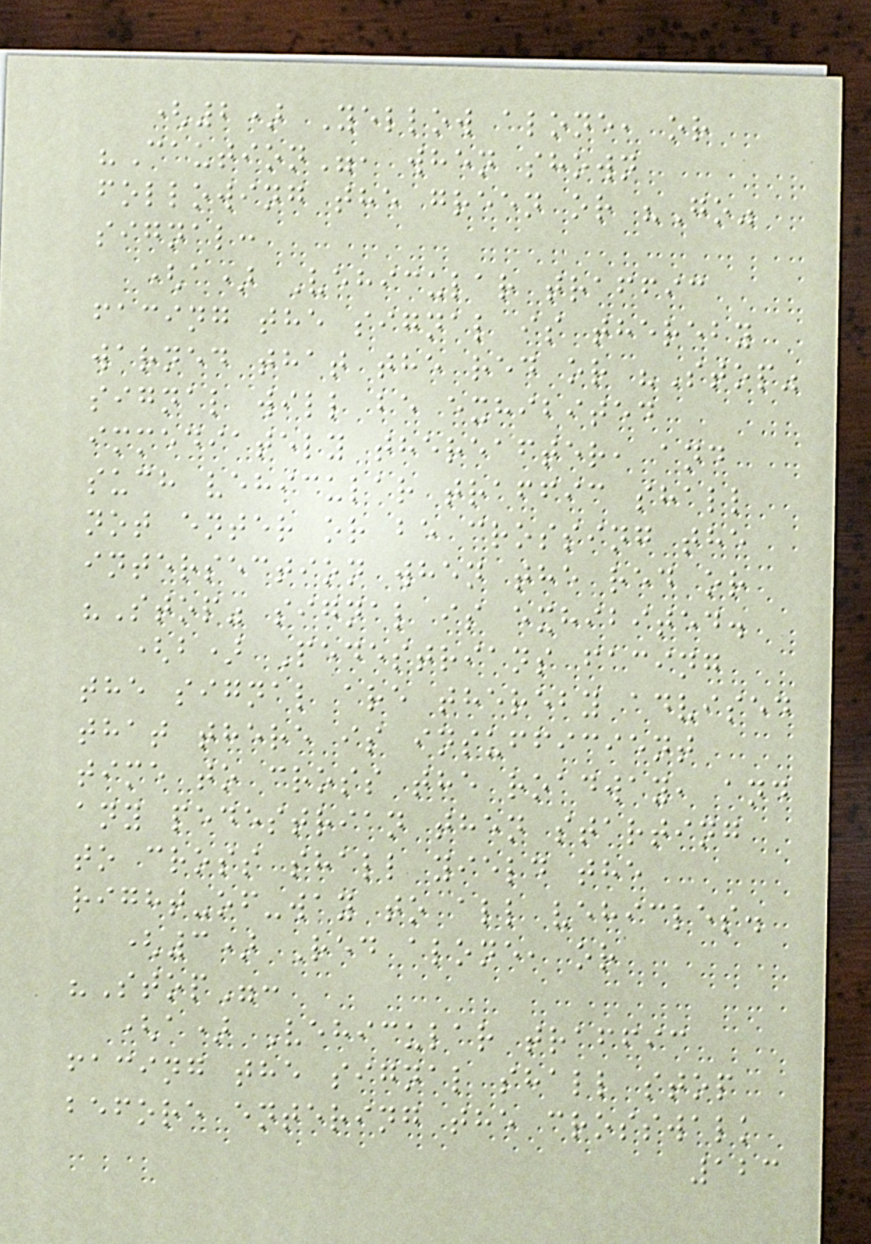(2) Yellow alone, or
"Caution", when shown
following the green or "Go"
signal:
(a) Vehicular traffic
facing the signal is thereby
warned that the red or "Stop"
signal will be exhibited
immediately thereafter, and
such vehicular traffic shall
not enter or be crossing the
intersection when the red or
"Stop" signal is exhibited.
(b) Pedestrians facing
the signal are thereby advised
that there is insufficient
time to cross the roadway, and
any pedestrian then starting
to cross shall yield the
right-of-way to all vehicles.
(3) Red alone, or
"Stop":
(a) Vehicular traffic
facing the signal shall stop
before entering the crosswalk
123
